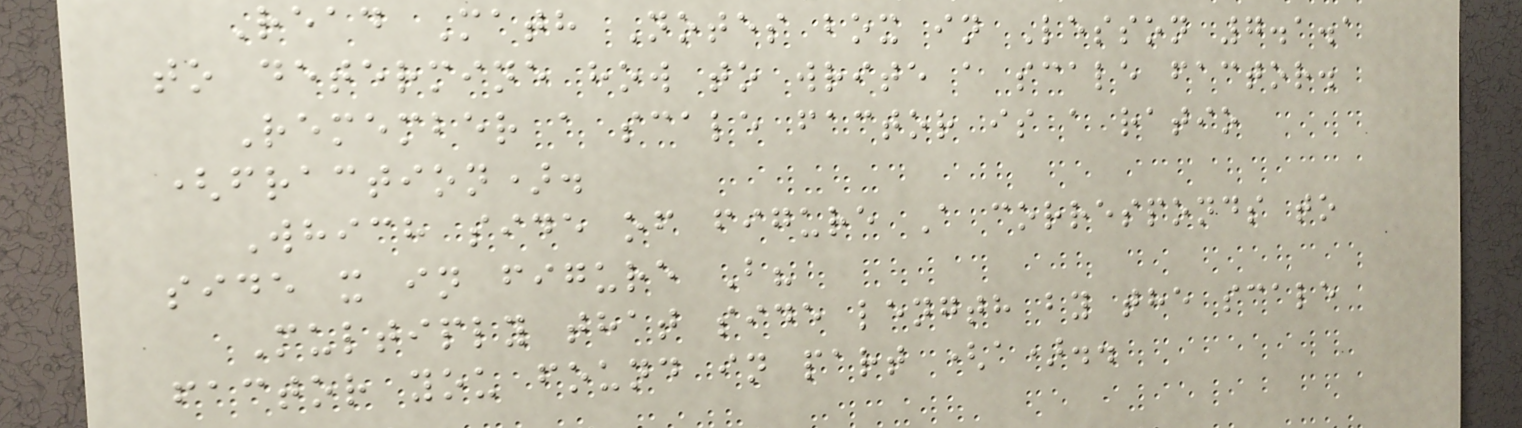Read Math Notes box in Lesson 7.1.1
to determine how to write a scale factor.
Remember a scale factor is a ratio
(fraction).
Which side of figure A corresponds to
side x in figure B?
Multiply that side length by the scale
factor you found in part (a)..
